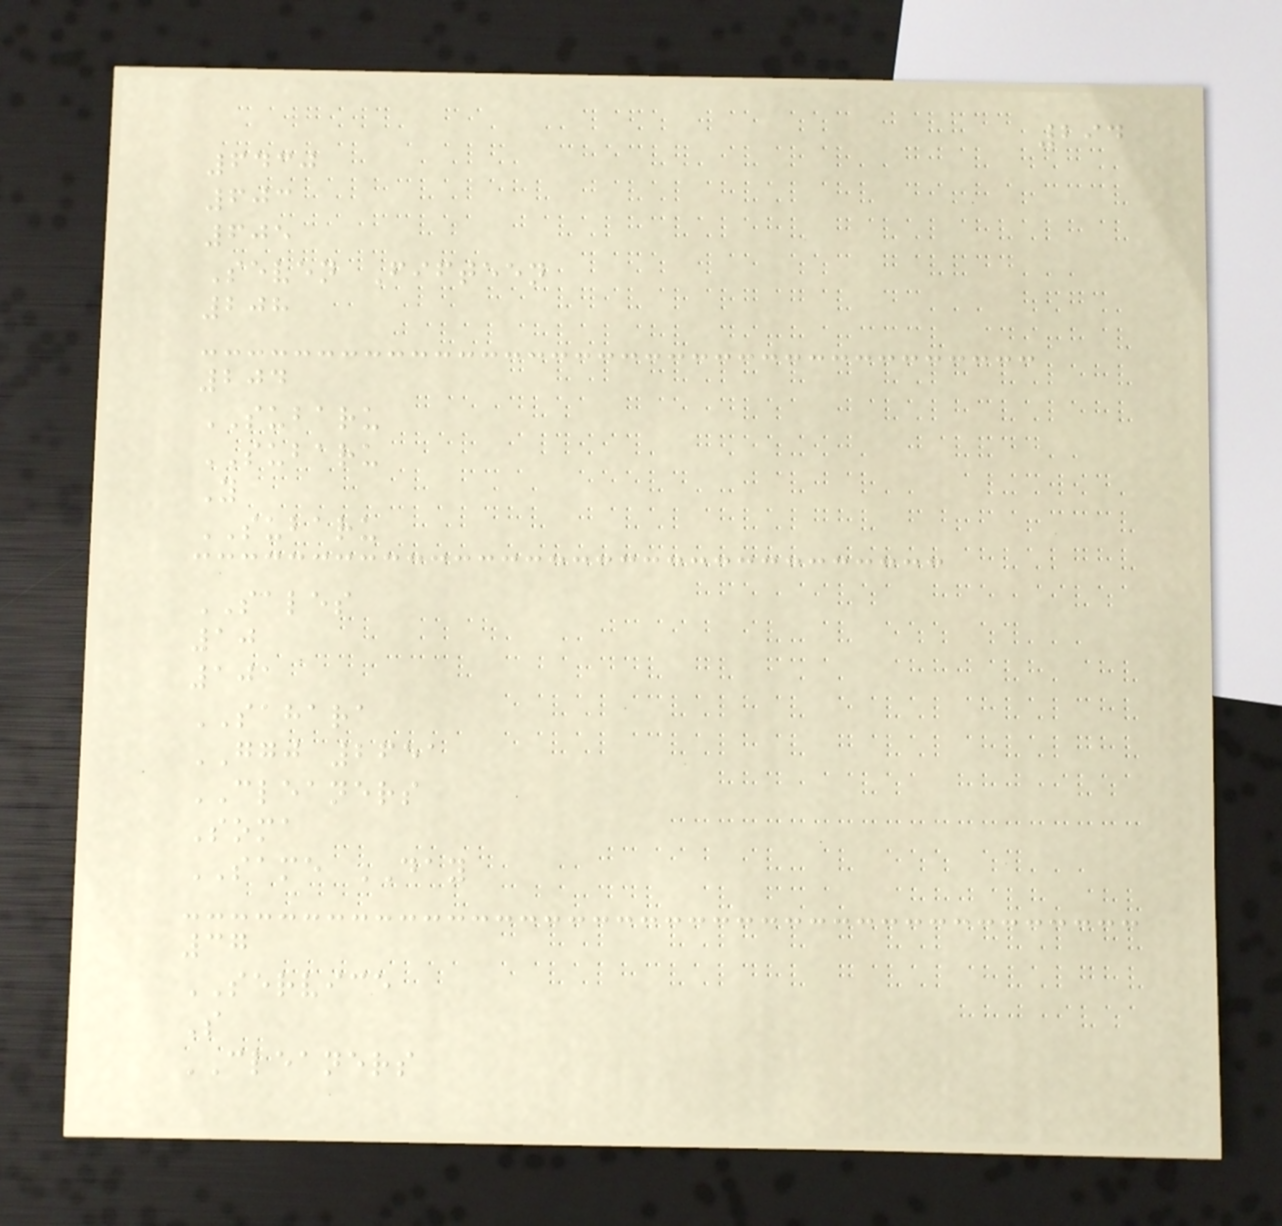294
6430
603
605
Seven Fifteen
208
204
SUBARU
SUBARU
Y
SUBARU
SALES
10
101
SAHARA
GGJ 2651
CLEANERS
Soma
SAME DAY
37
SERVICE
S
CLEANERS
